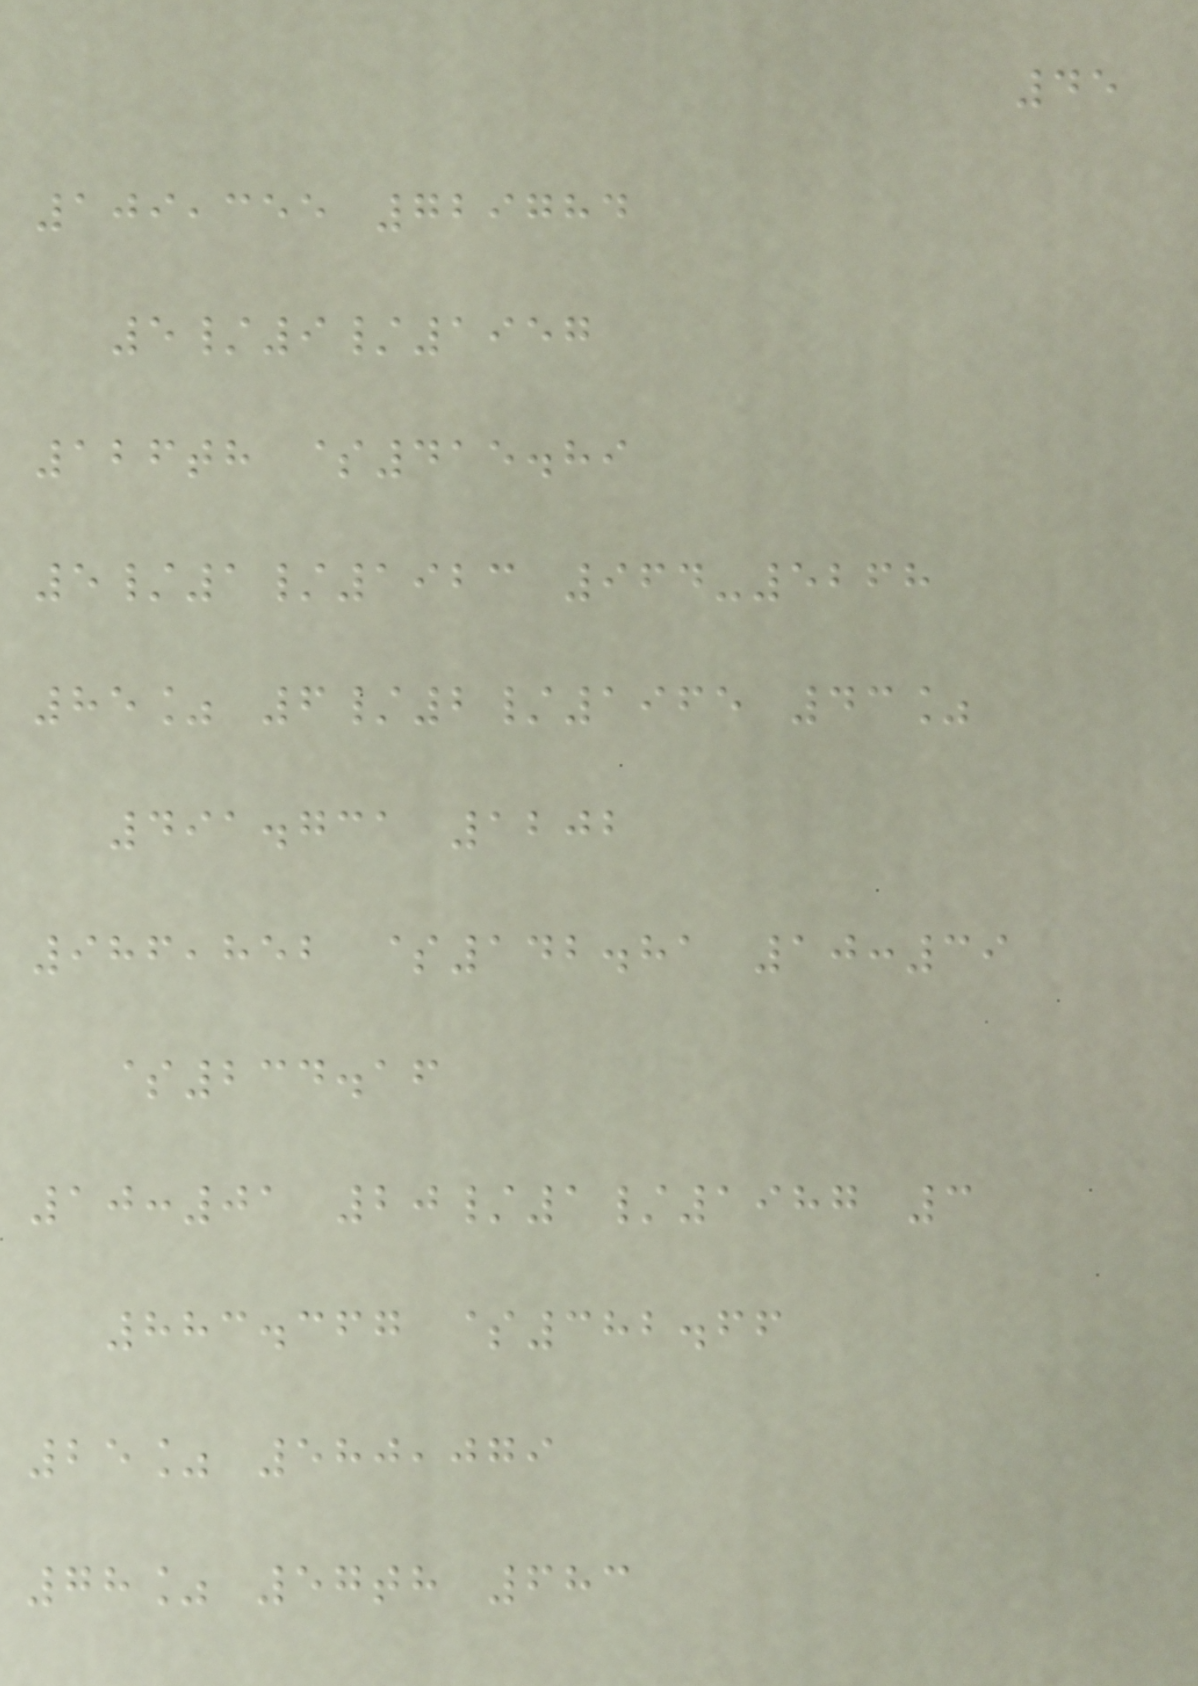45
109,355 729784
5/9/1957
126th $415.89
5/1/1923 964-5268
85% 6/2/1965 43%
491.731 1202
986,852 $142.81 10:39
$234.16
10:01 20/1/1987 3
883.367 $382.66
25% 580,079
78% 57th 683
